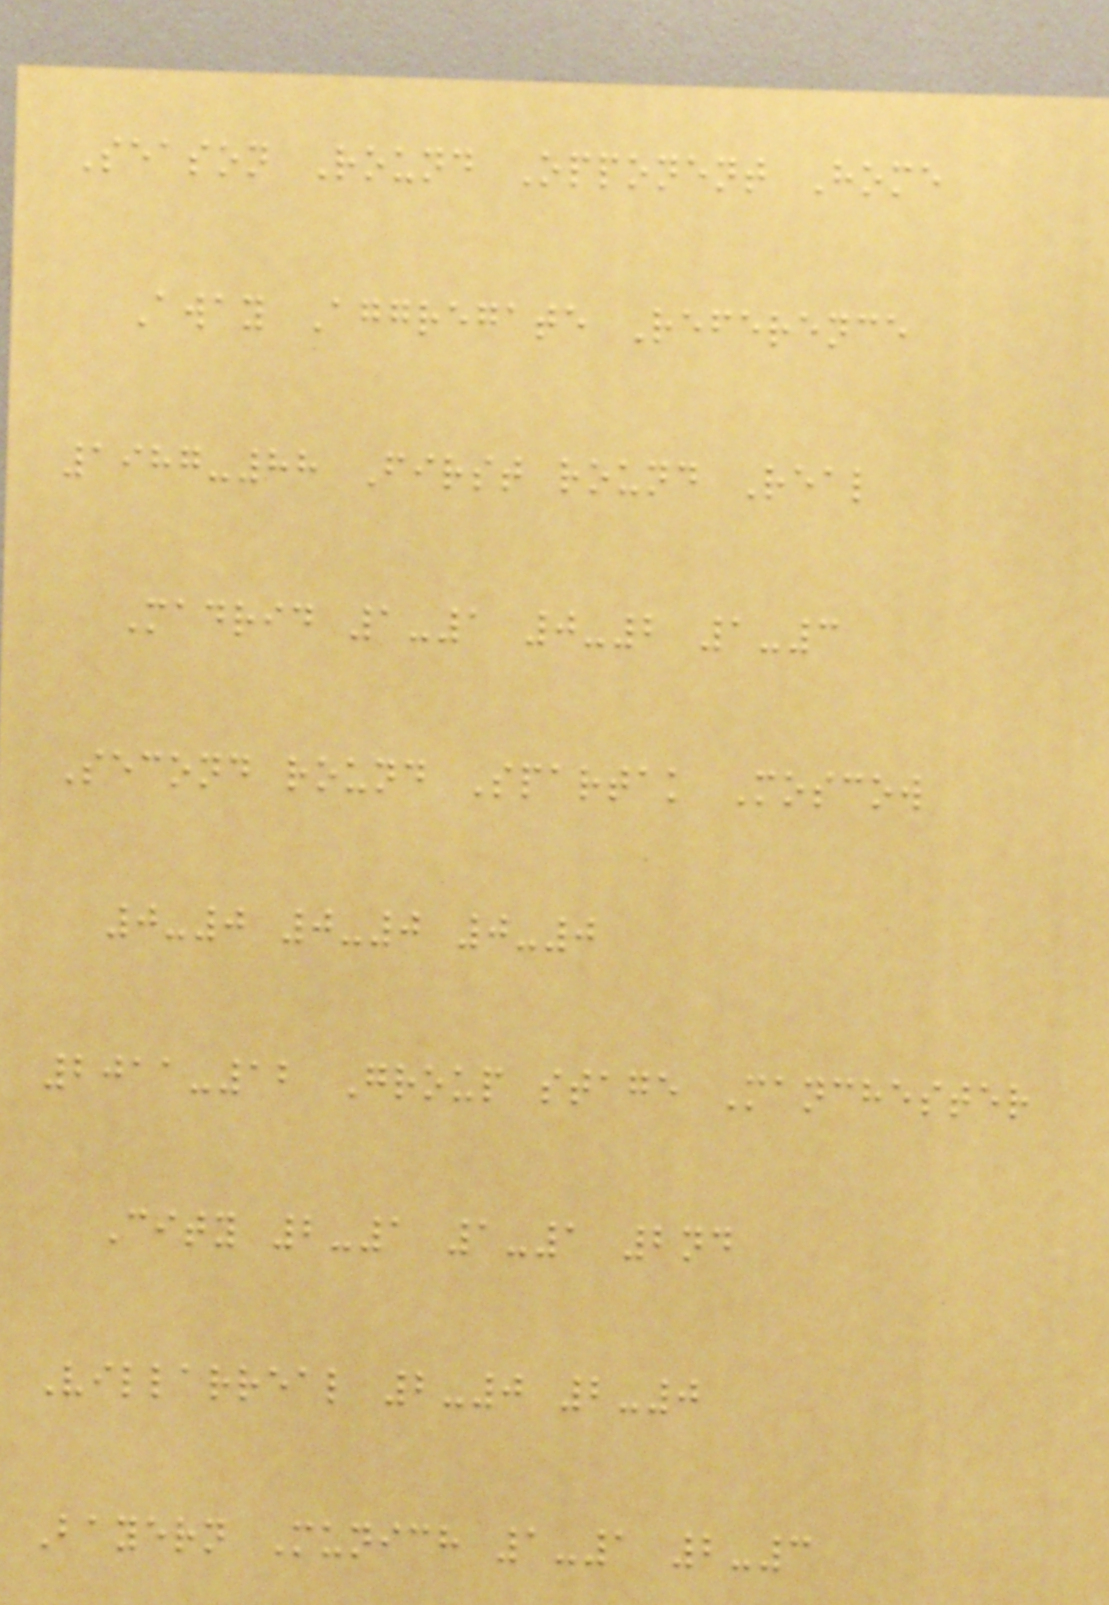Season Round Opponent Home
Away Aggregate Reference
1987-88 First round Real
Madrid 1-1 0-2 1-3
Second round Spartak Moscow
0-0 0-0 0-0
2011-12 Group stage Manchester
City 2-1 1-1 2nd
Villarreal 2-0 2-0
Bayern Munich 1-1 2-3
